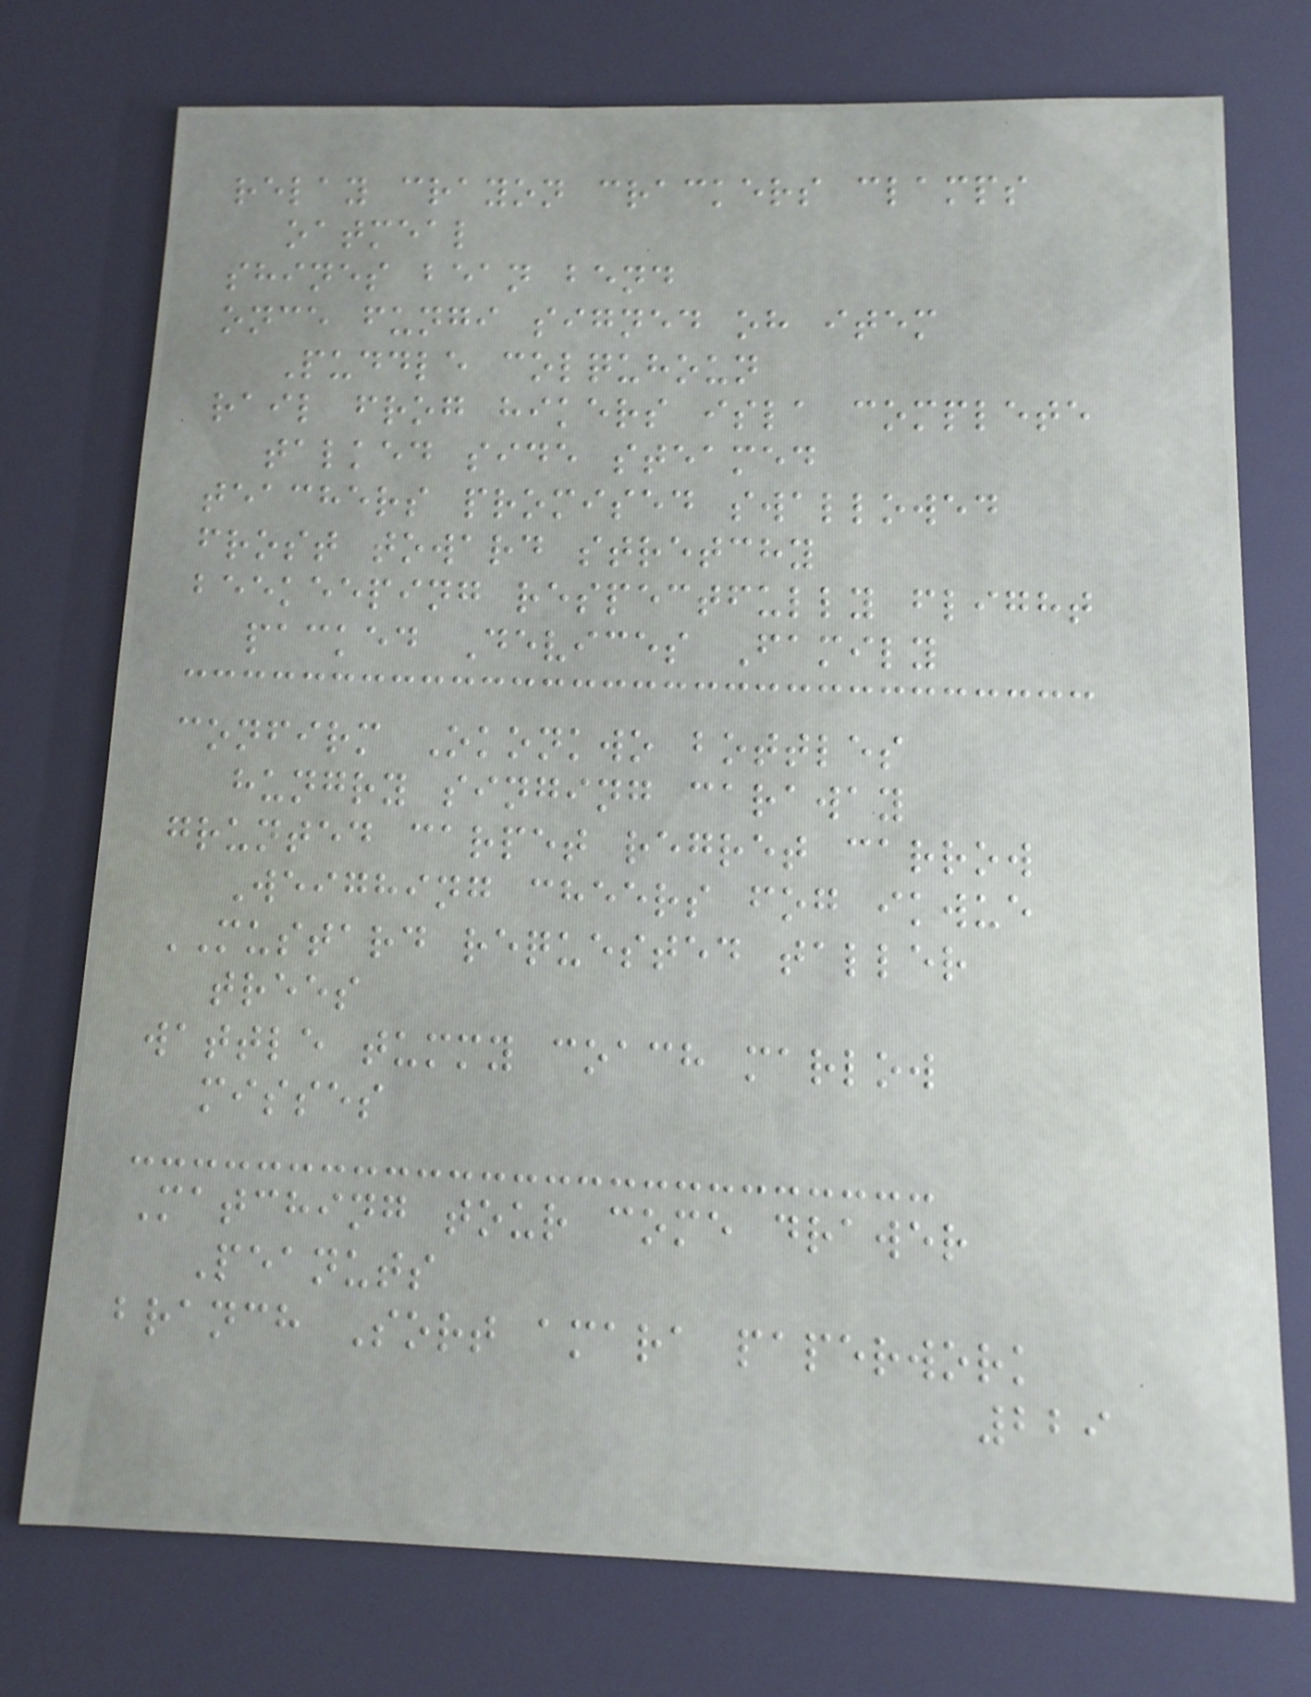relay crayon crackers clamps
oatmeal
shines bean bend
once fungi signed oh item
Puddle colquhoun
rail frog hikers isla complete
talked side steamed
teachers promised swallowed
frost toward stretchy
beekeeping respectfully flight
packed Devices Family
confirm Okonkwo bottles
hungry singing caraway
grunted carpet regret carrow
Weighing cheers fog ikwue
MUSTARD requested taller
trees
wattle tummy coach marlow
misses
Matching tour come drawer
Peanuts
branch Sort amara paperwork
229
